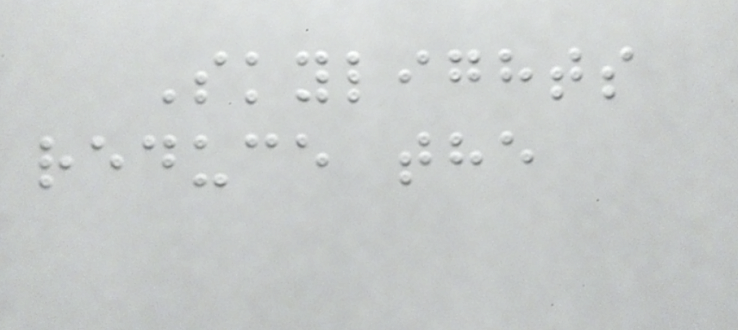Skylights
reduce the
